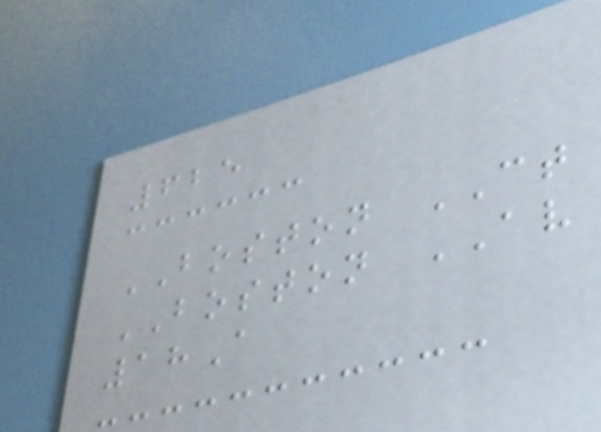625
BOSTON CT
BOSTON AV
18A
